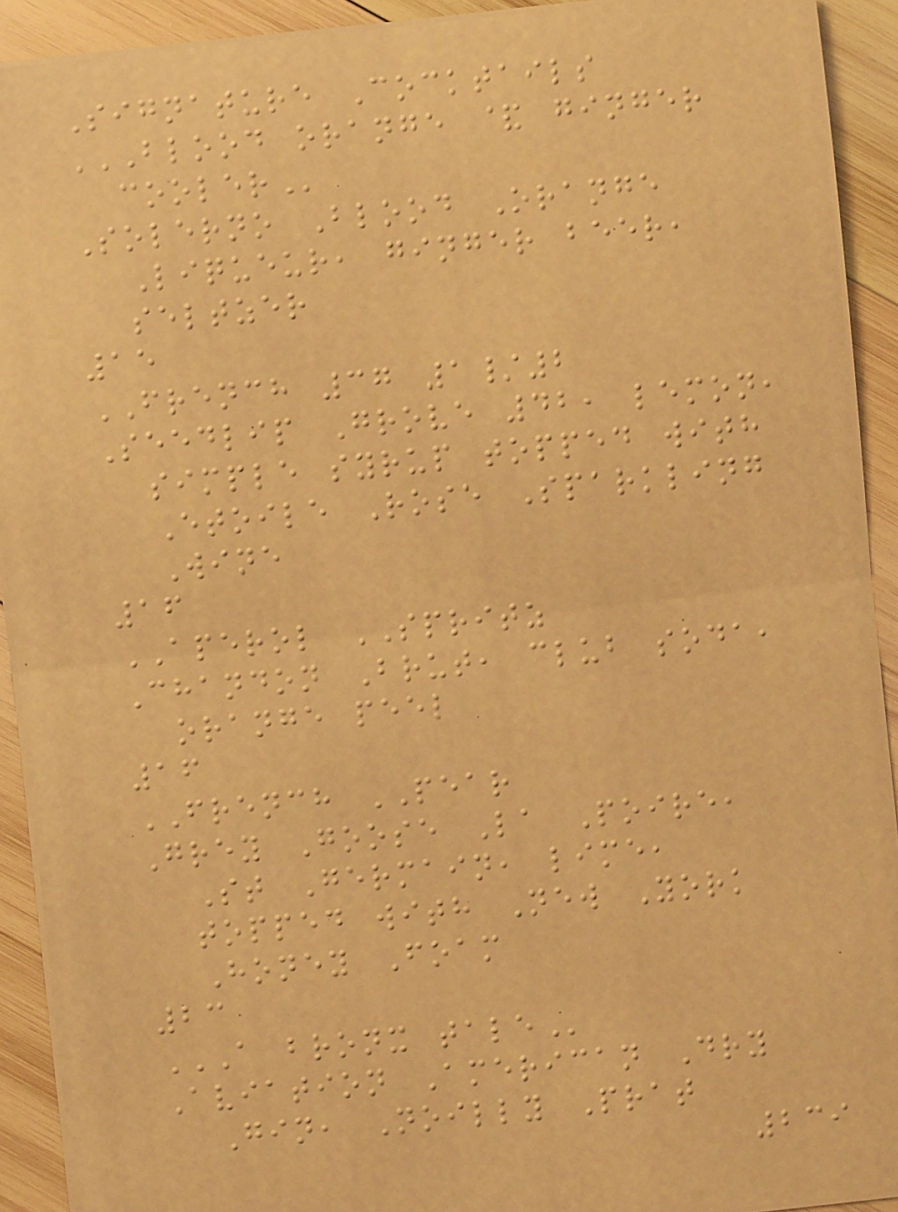Signature Cocktails
BLOOD ORANGE & GINGER
COOLER
Solerno Blood Orange
Liqueur, ginger beer,
seltzer
15
FRENCH 37 1/2
Seedlip Grove 42, lemon,
simple syrup topped with
Etoile Rose Sparkling
Wine
16
APEROL SPRITZ
Chandon Brut, club soda,
orange peel
16
FRENCH PEAR
Grey Goose La Poire,
St Germain, lime,
topped with New York
Honey Foam
23
A BRONX TALE
Aviation American Dry
Gin, Noilly Prat
239
